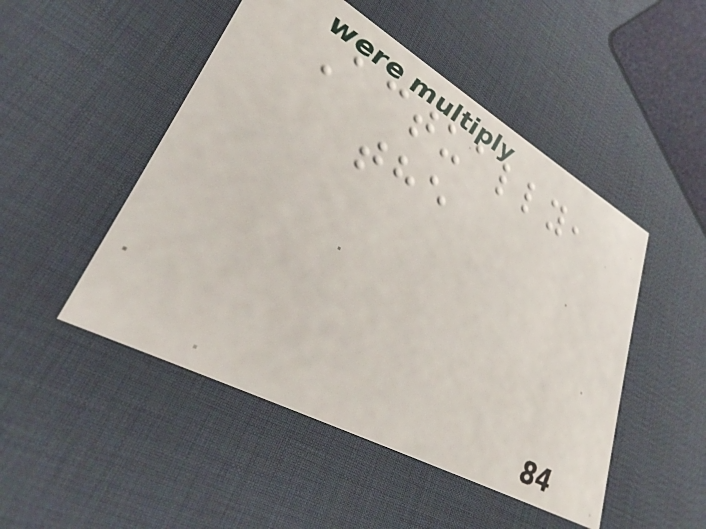Actually,
the
